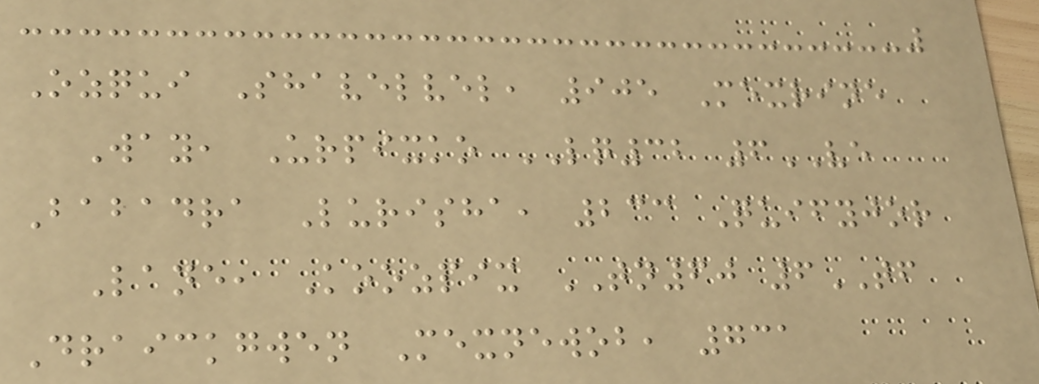Ozqui Shavelvel, 905 Mexrine
Way, Urpixko LQ32 6VE
Babadra Lurisha, 233 Quifyjor
Lane, Koozpix TN60 6TF
Draickgwen Mexnewob, 731
